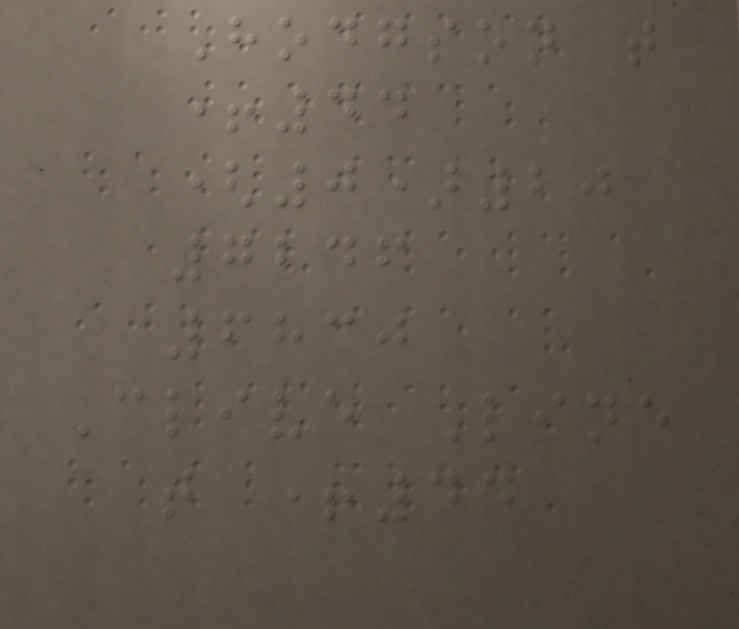Hodgson t
+44
(0)20
7246
6830
Clive Line
t +44
